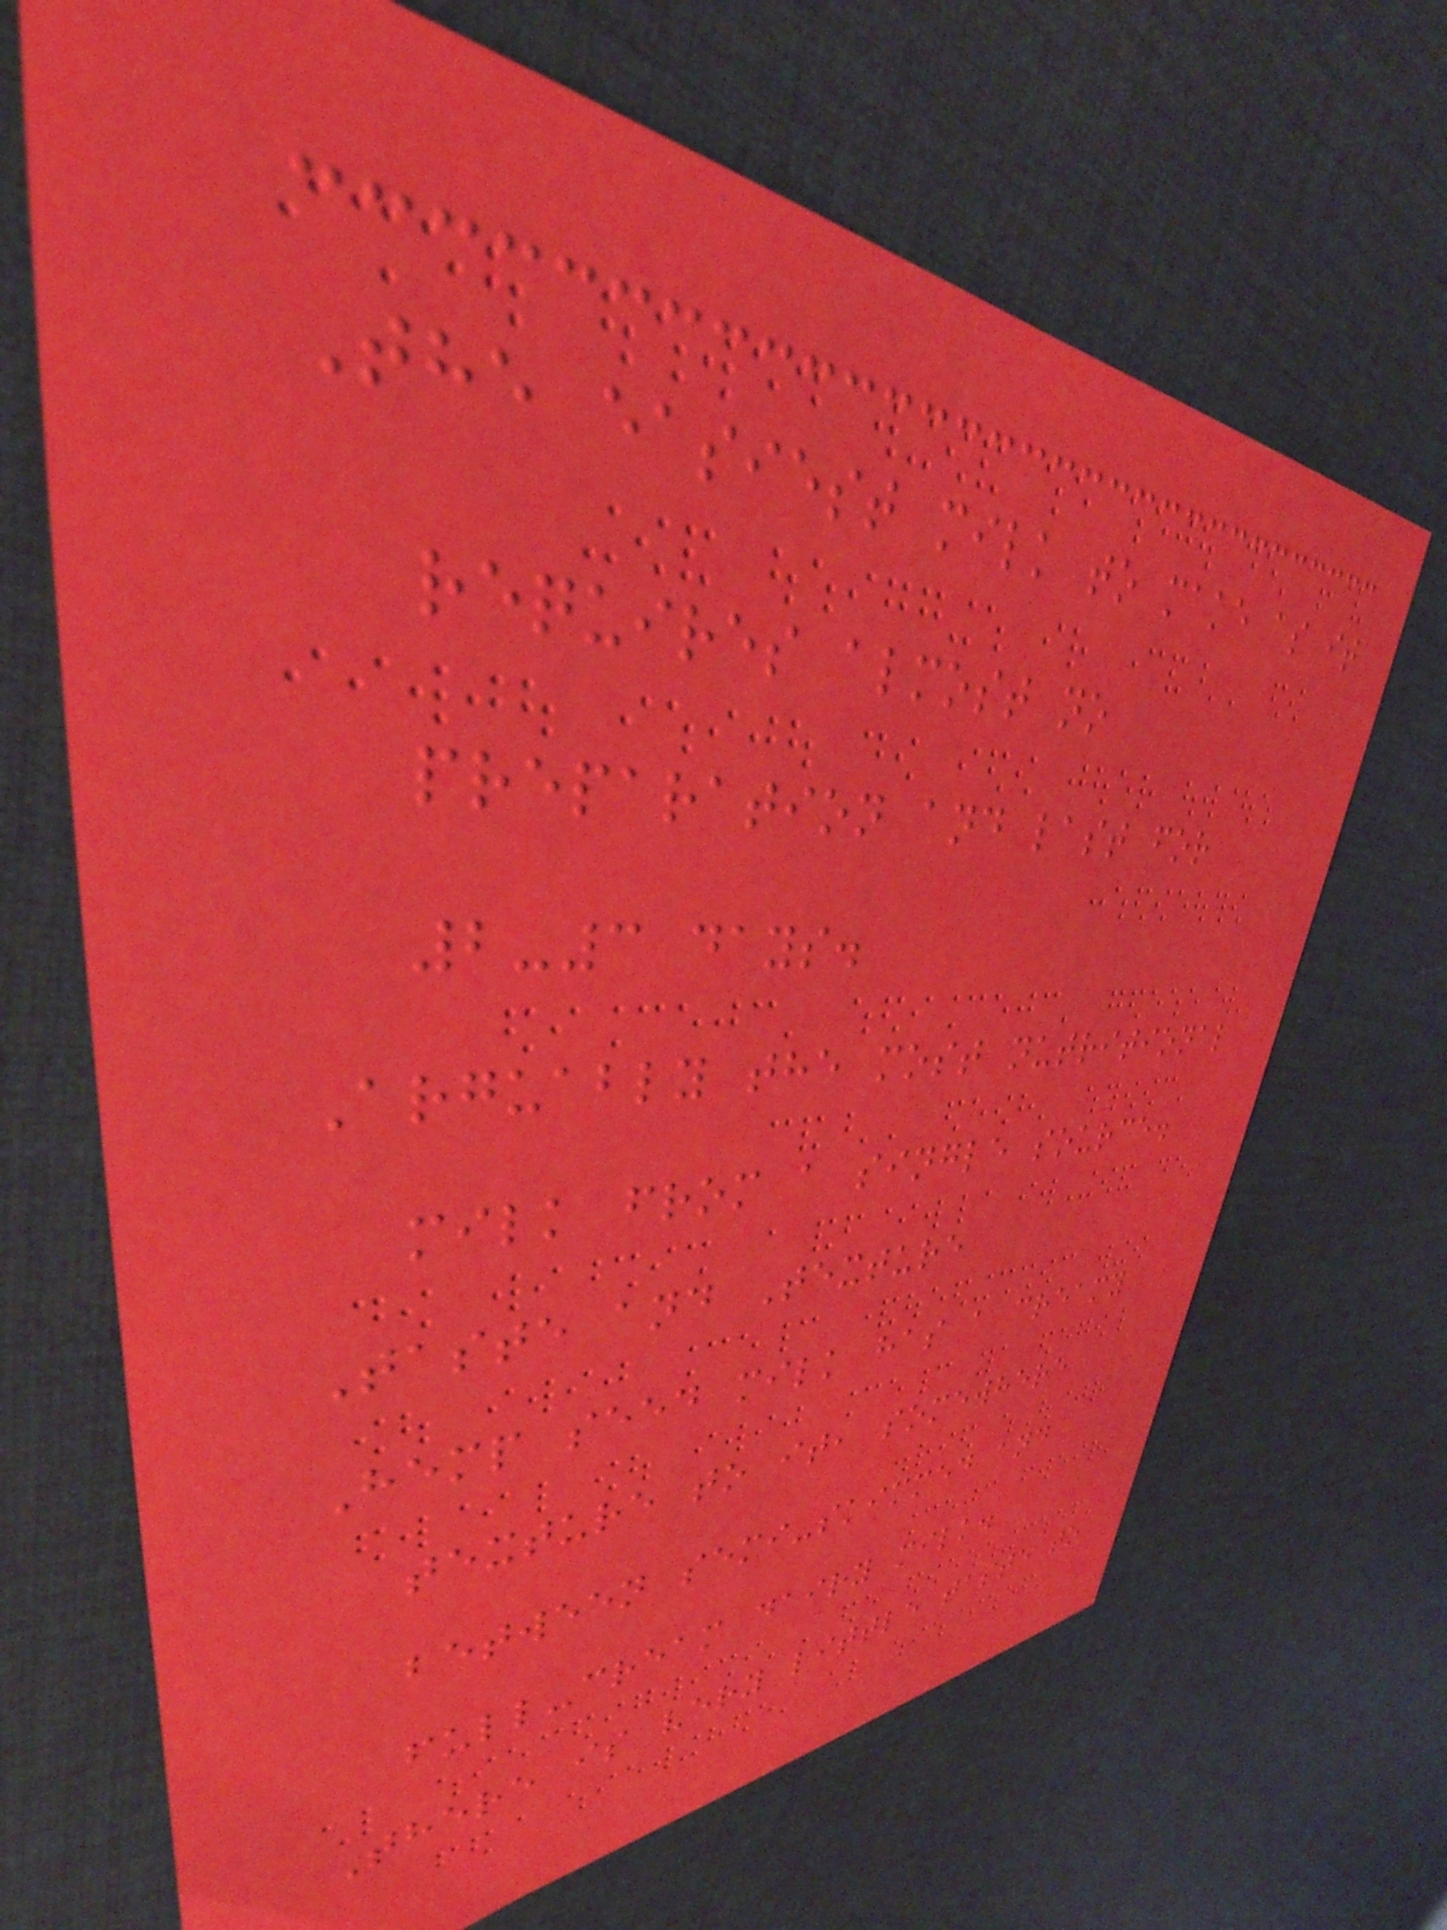The easiest milk to make as it
requires almost no
preparation and last for
2-3 days.
Arguably the most nutritional
milk from a single source.
Taste and Texture
Hemp seed milk has a creamy
texture to it, somewhere
between semi-skimmed and
full-cream dairy milk.
There is very little taste to
